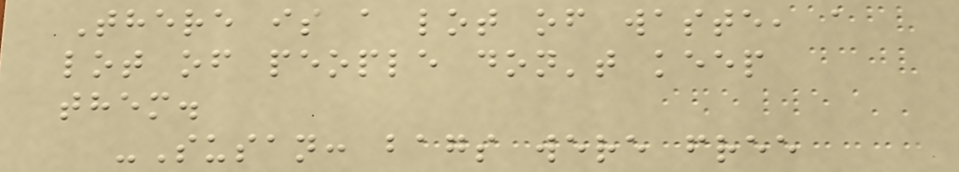There is a lot of waste, a
lot of people don't keep
them.
-Susan: bags were free
